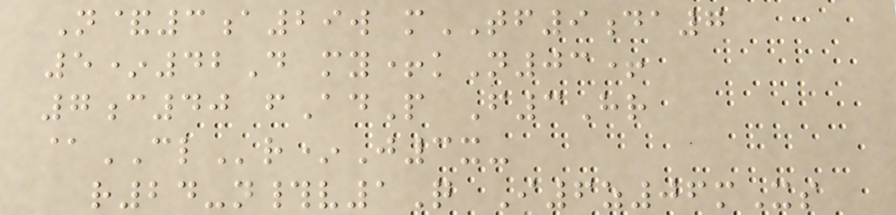N&3a29w mTF9da7
5*42D my+kN03+
7c40 fAdP F3Hr
@CLr*J3x-
r24-n#v1Q I6z06mXs
